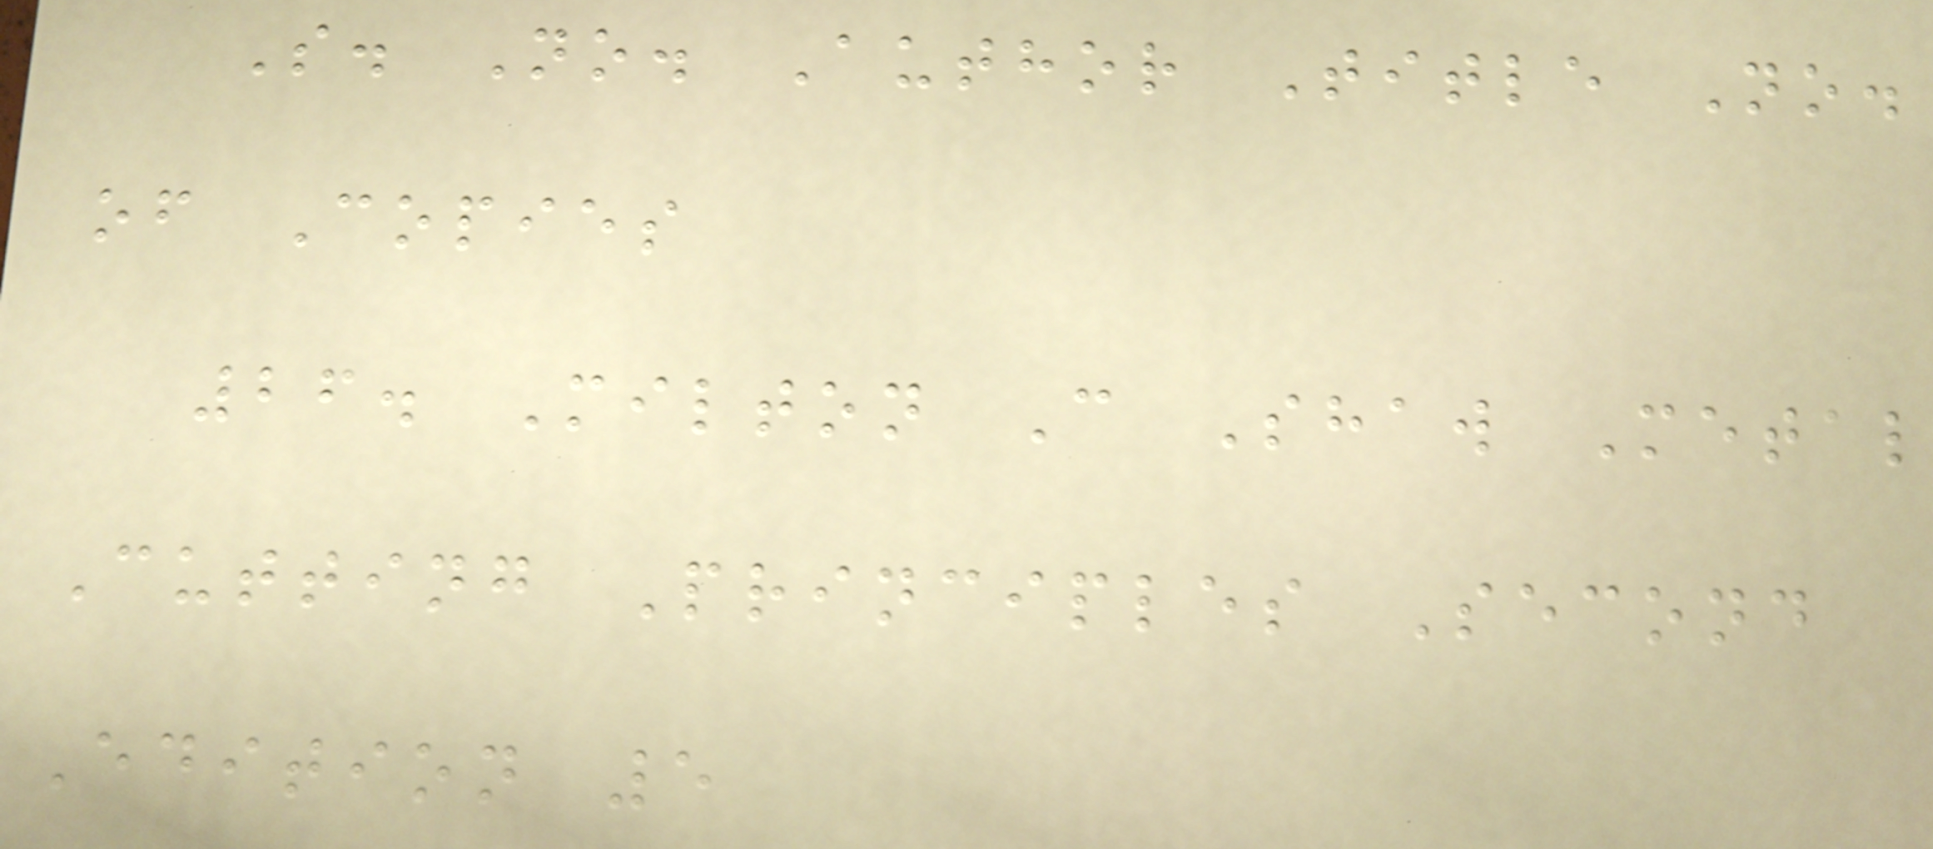S. No. Author Title No.
of Copies
26. Milton C Shaw Metal
Cutting Principles Second
Edition 5
